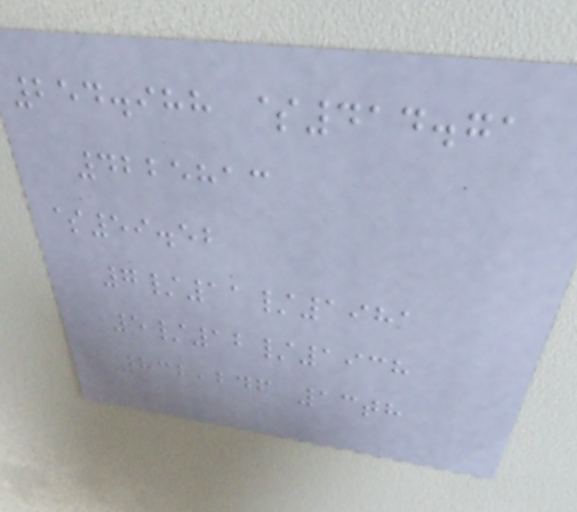254.988 $414.71
4225813
$59.52
7/11/1981
5/12/1938
832,246 13th
